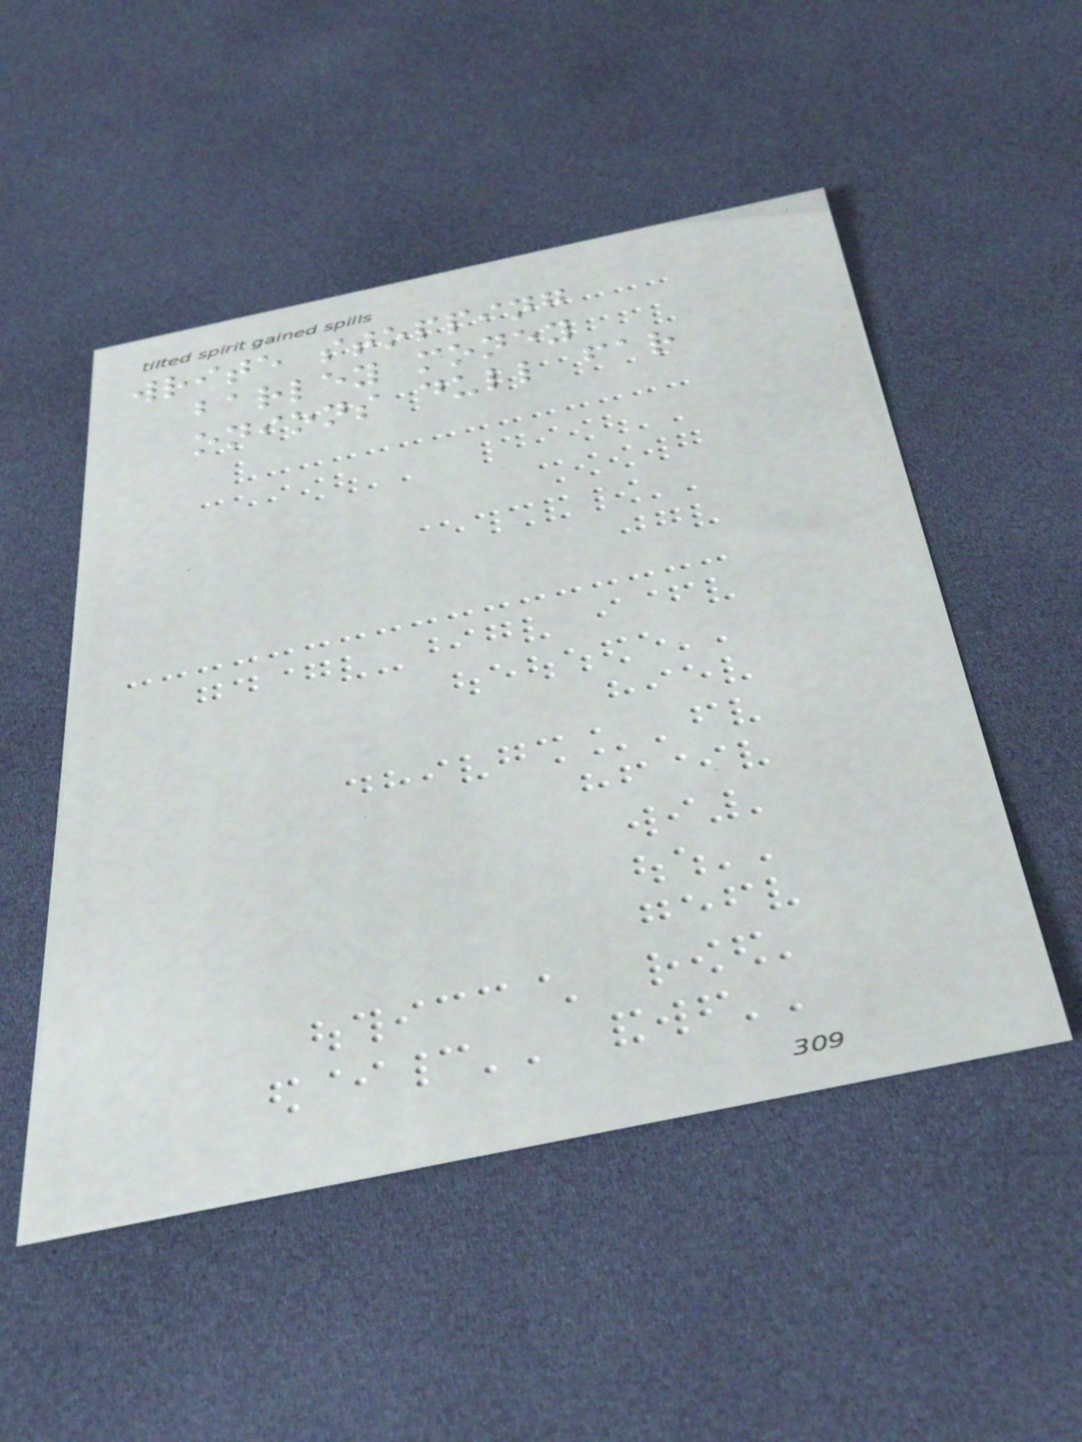write stopping
barley money
onions dull far
